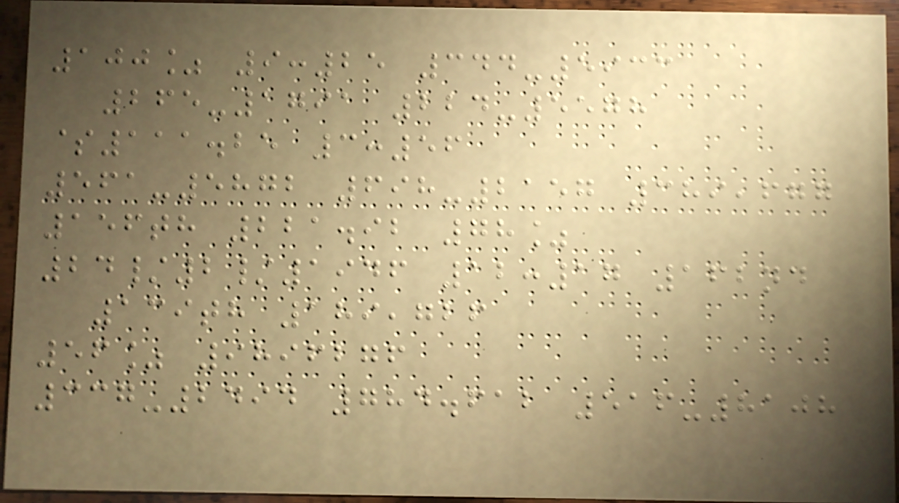100% 9:25 344-5933
265-1791 224-5578
$111.25 3:56
561-5872 698-2157 389,677
156th 221.92 78%
24/2/1946 12:17 162nd
139th 189,726
56% 9896276
337-2494 784.612 516-8108
